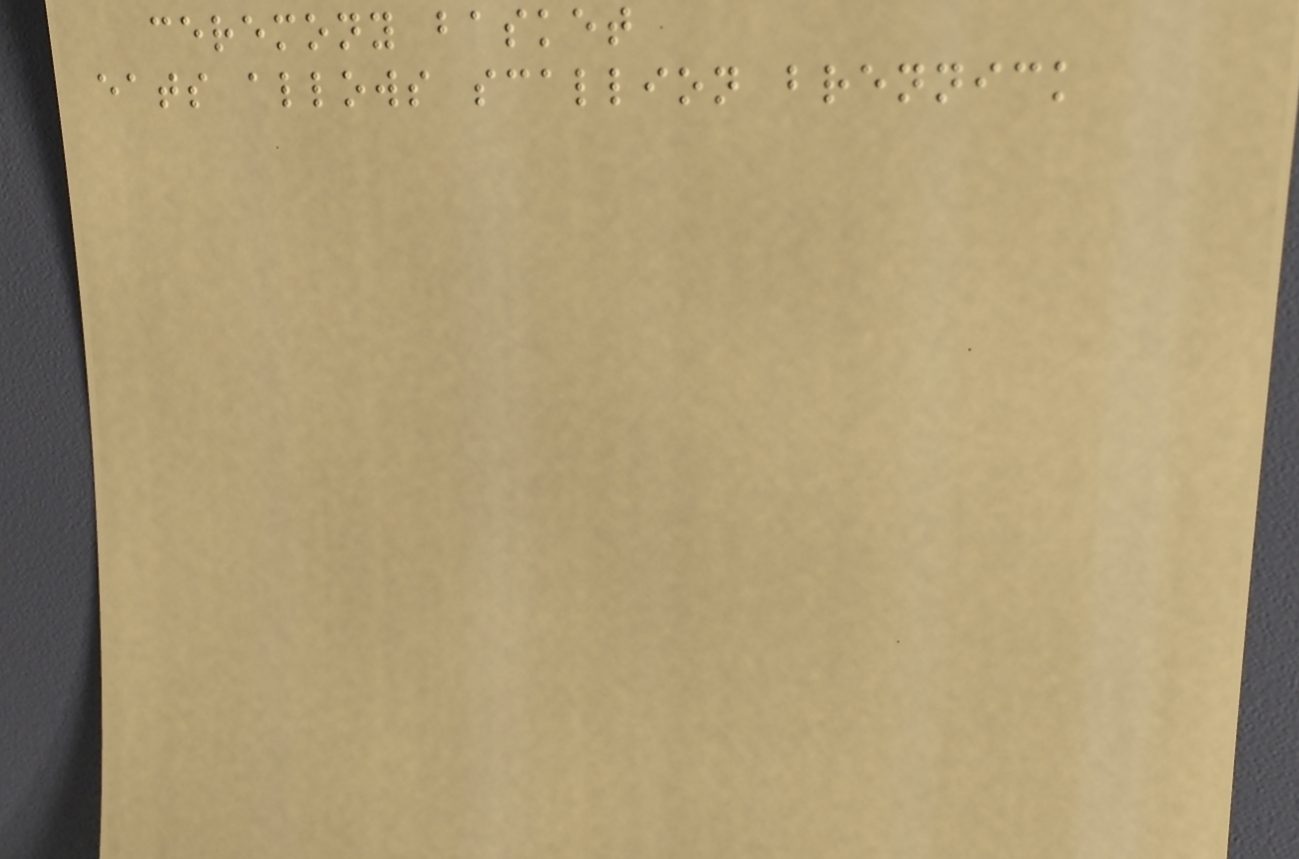ceremony basket
eats allows scallion brennick
